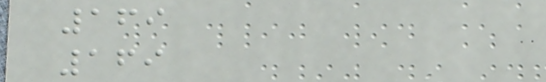169
169
